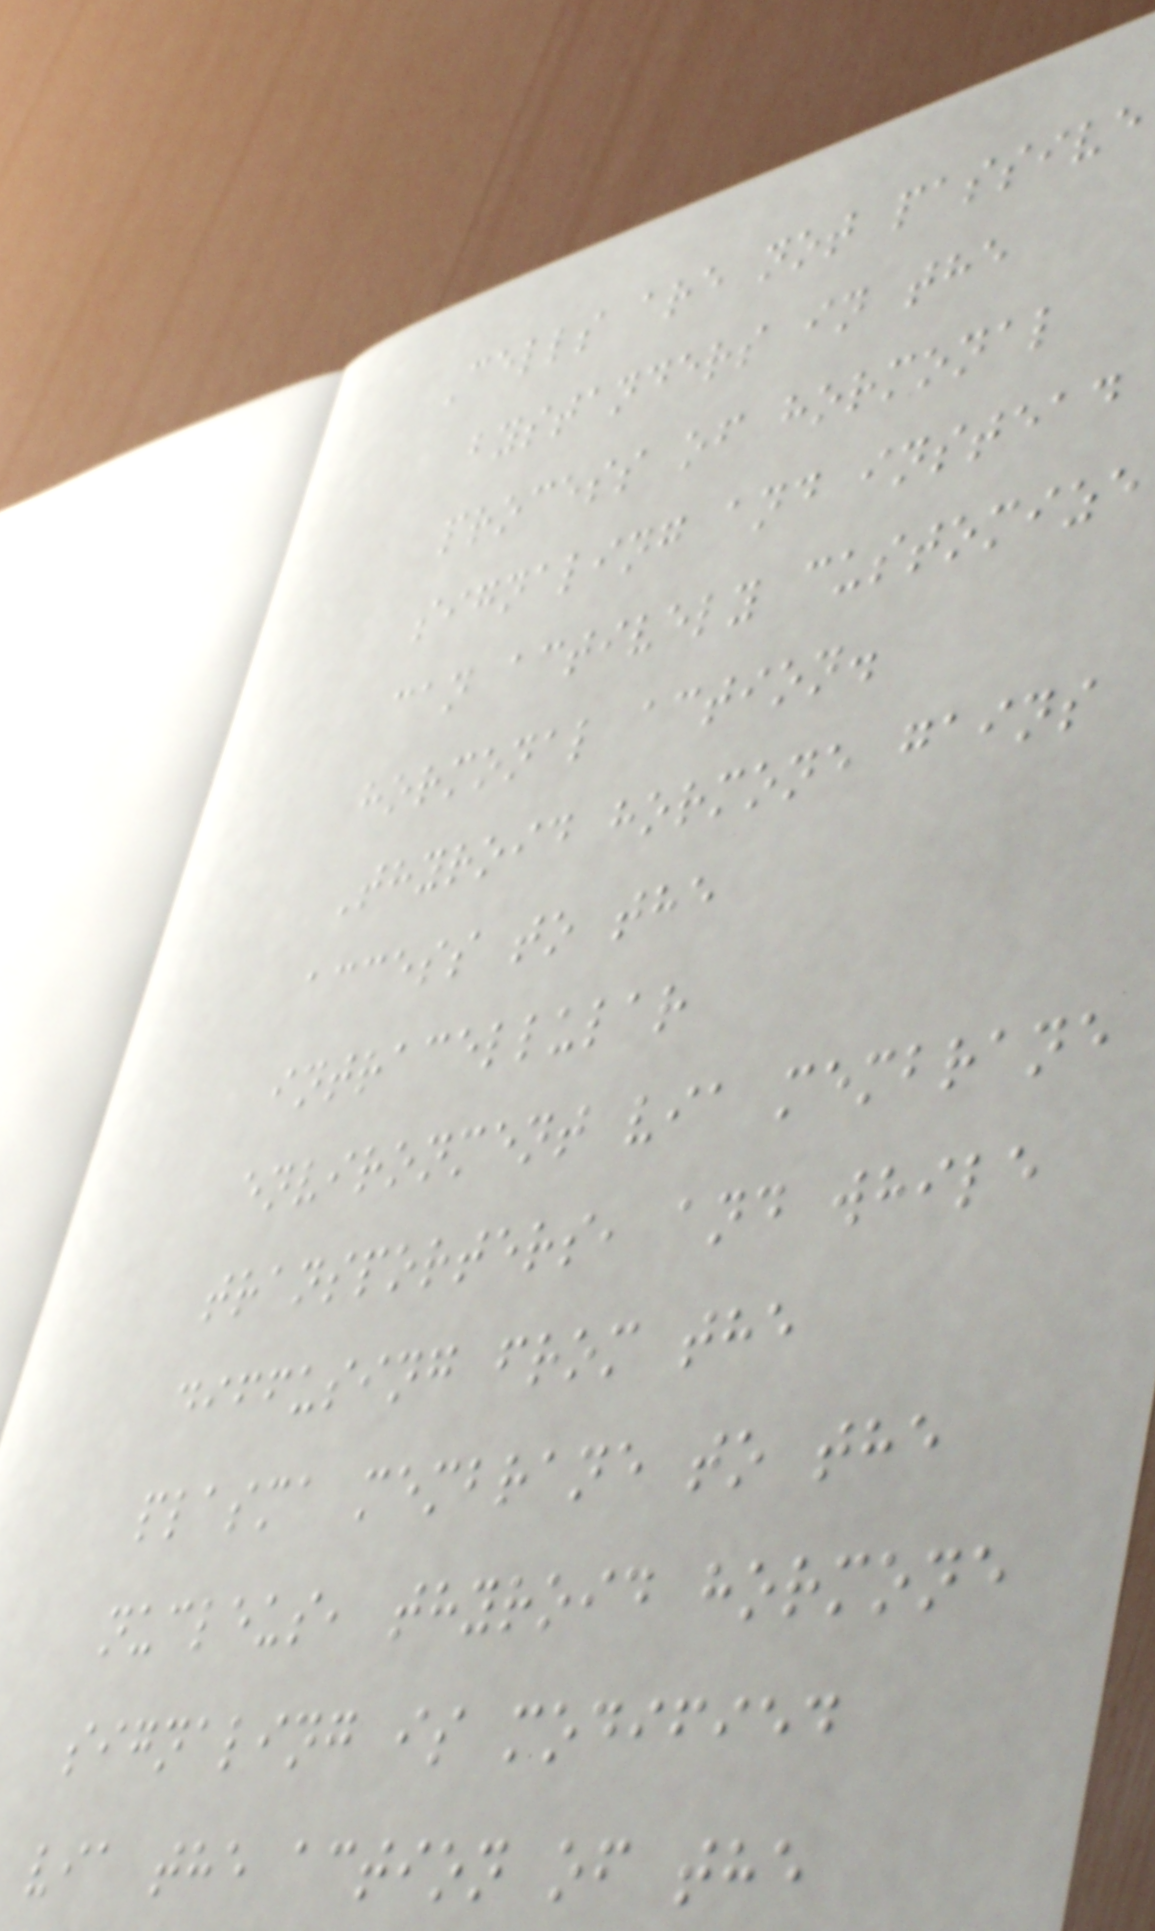Cells are not passive
bystanders in the
process of hormonal
signaling and instead
can actively customize
hormonal action.
Thyroid hormone gains
access to the
intracellular
environment via membrane
transporters, and while
diffusing from the
plasma membrane to the
nucleus, thyroid hormone
signaling is modified
via the action of the
